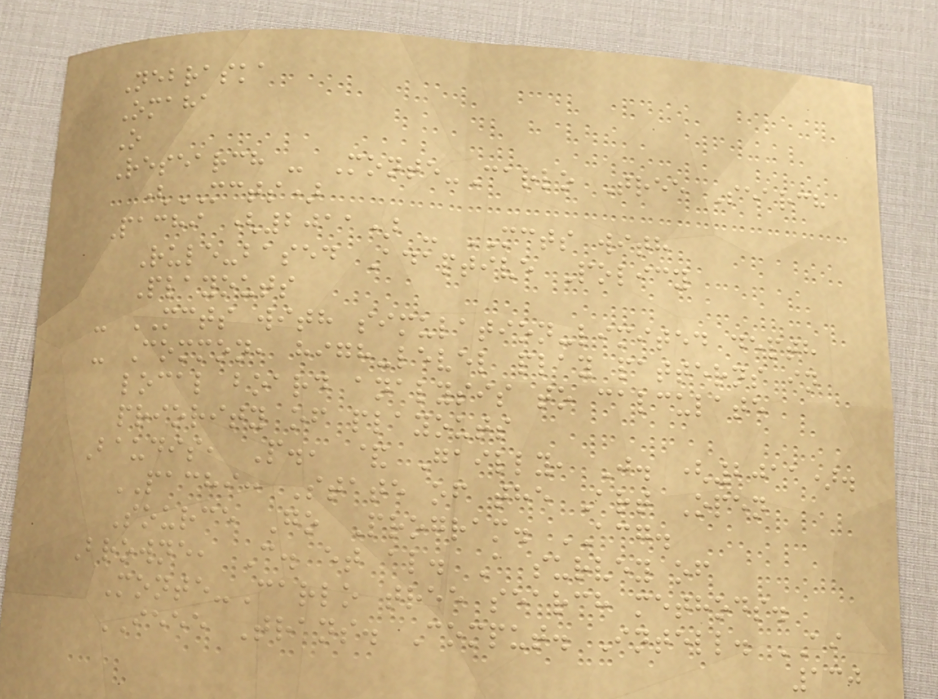Nebraska
Omaha
O
Research - Monte-Carlo Tree Search
(MCTS)
Pachi (2011) - MCTS with
Rule-based Adaptive Policy
Playouts
- MCTS with simulation-limited depth
- Common, high-level play patterns in
local board analysis to calculate
priority of playouts
Baudis, P., & Gailly, J. (2011).
PACHI: State of the Art Open
Source Go Program. ACG.
Browne, C. et al. A survey of
Monte-Carlo tree search methods.
IEEE Trans. Comput. Intell. AI
130
